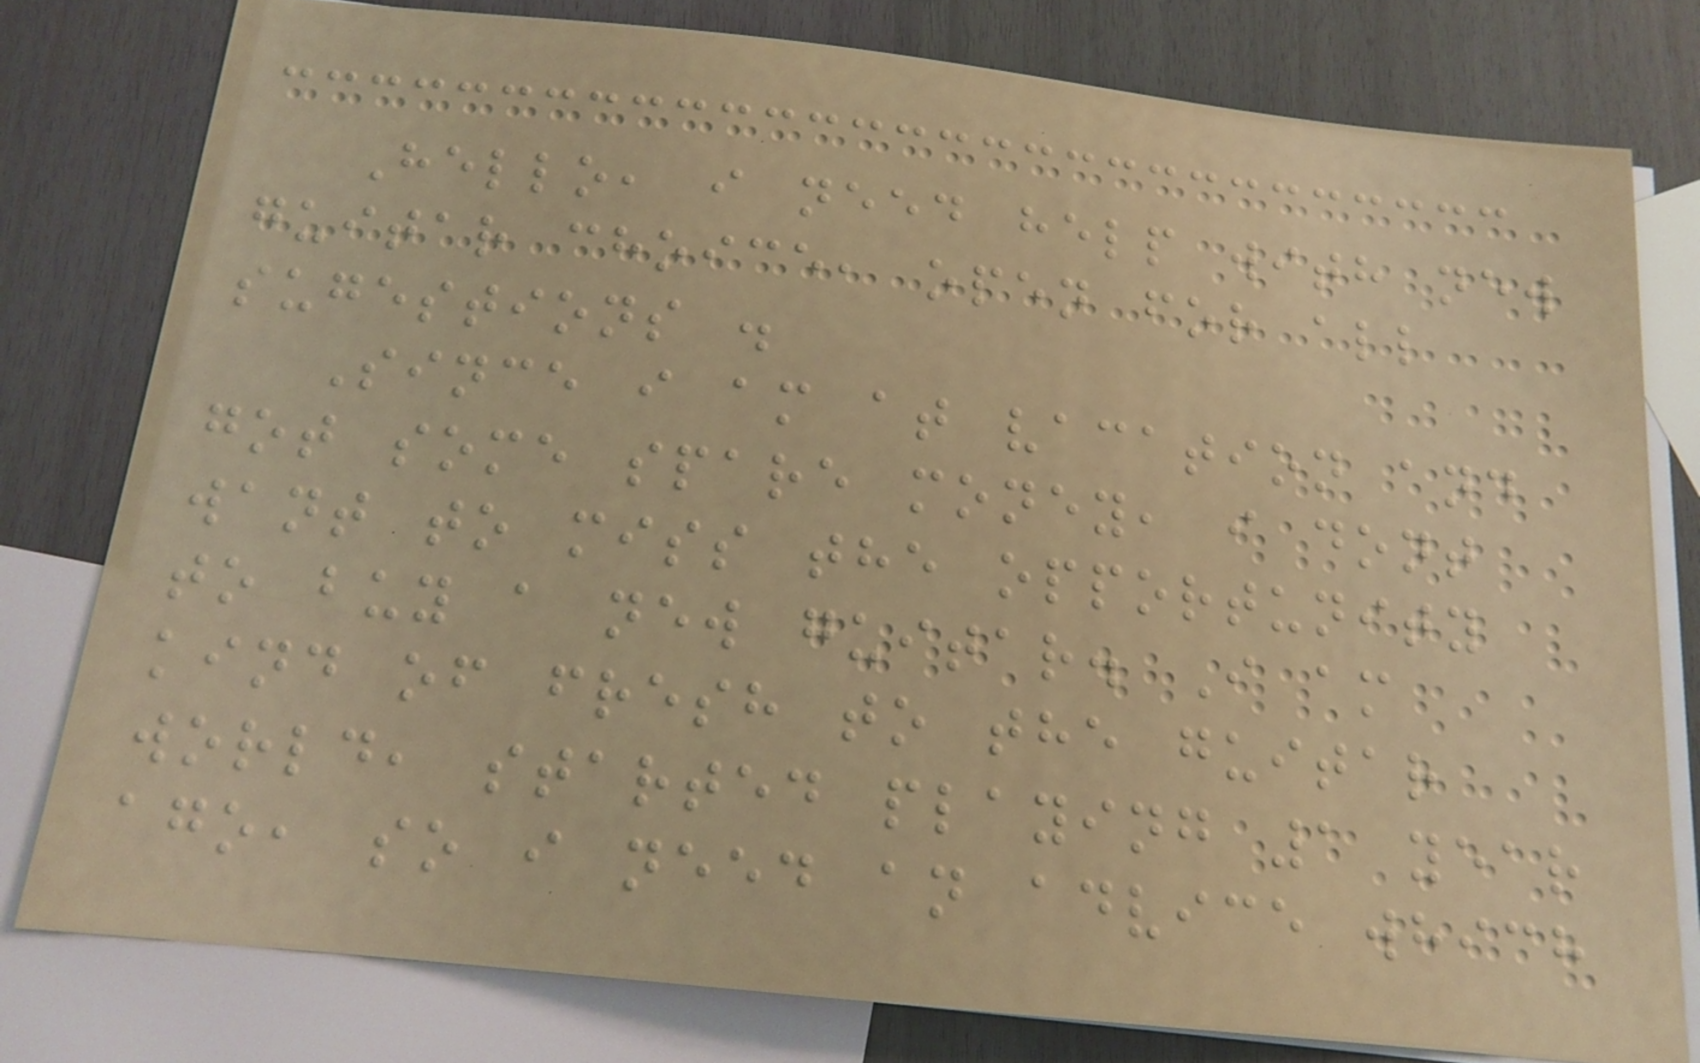Hello, i need help with new
guitar choice, open for all
sugestions .
Since i am at vacation and
got some spare money, i dont
want to miss the opportunity
to buy a new guitar. I am
kind of fresh to the guitar
world, started playing 1 year
ago, so i need an advice which
